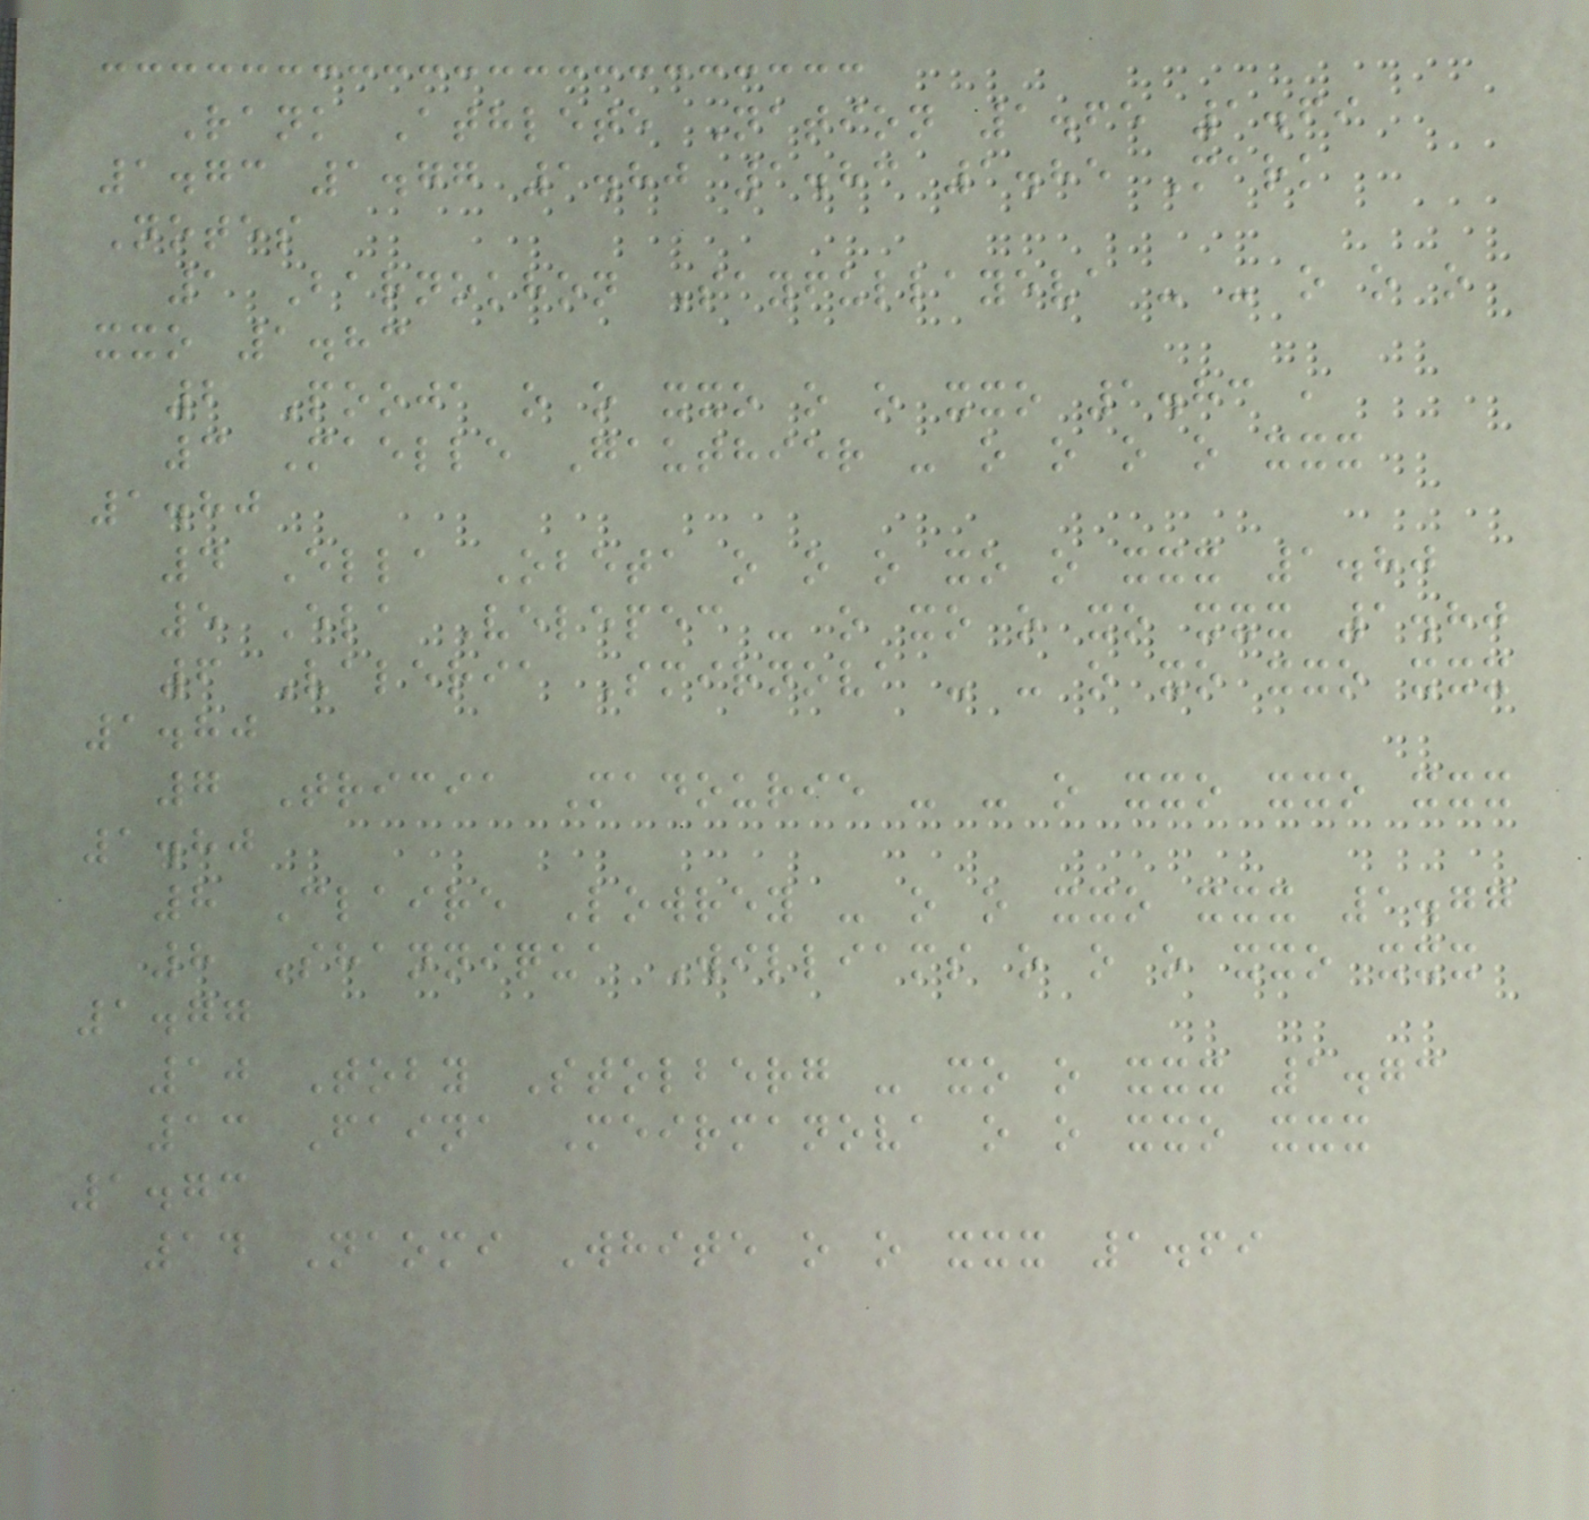Rank Athlete Nation 1.65 1.69
1.73 1.77 1.80 1.83 1.85 Mark
Notes
1 Barnokhon Sayfullayeva - - o o o
xxo 1.83
2 Pooja o o xxo o o xxo 1.83 ,
3 Maelle Gauthier - o o o o xxx
1.80
4 Ella Obeta o o o xo o xxx 1.80
5 Ela Velepec - o xo o xo xxx 1.80
6 Valeria Smirnova - - o xo xxo xxx
1.80
7 Tricia Madourie - - o xxo xxo xxx
1.80
8 Claire Lowrey - o o xxo xxx 1.77
8 Shanniqua Williams o o o xxo xxx
1.77
10 Toby Stolberg - xo o xxx 1.73
13 Faina Meirmanova o o xxo xxx
1.73
14 Naomi White o o xxx 1.69
